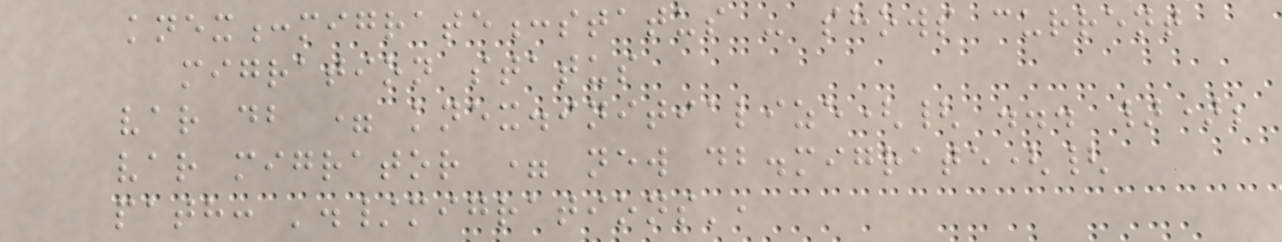knex:migrate:status - shows current
migration status
var db = knex.initialize({ ... });
var migrator = new db.migrate({
path: './migrations',
